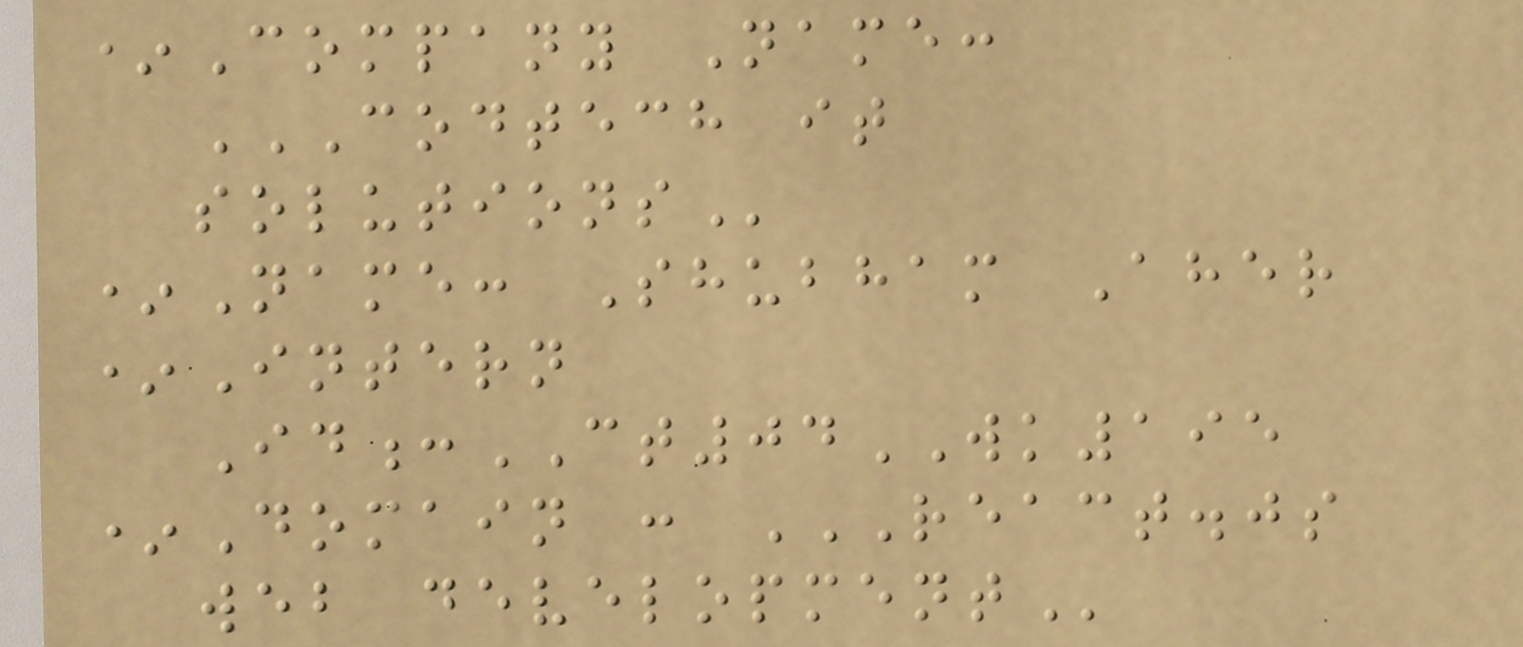*Company Name:
CODTECH IT
SOLUTIONS
*Name: Shubham Aher
*Intern
Id:CT04WK195
*Domain : REACT.JS
WEB DEVELOPMENT
